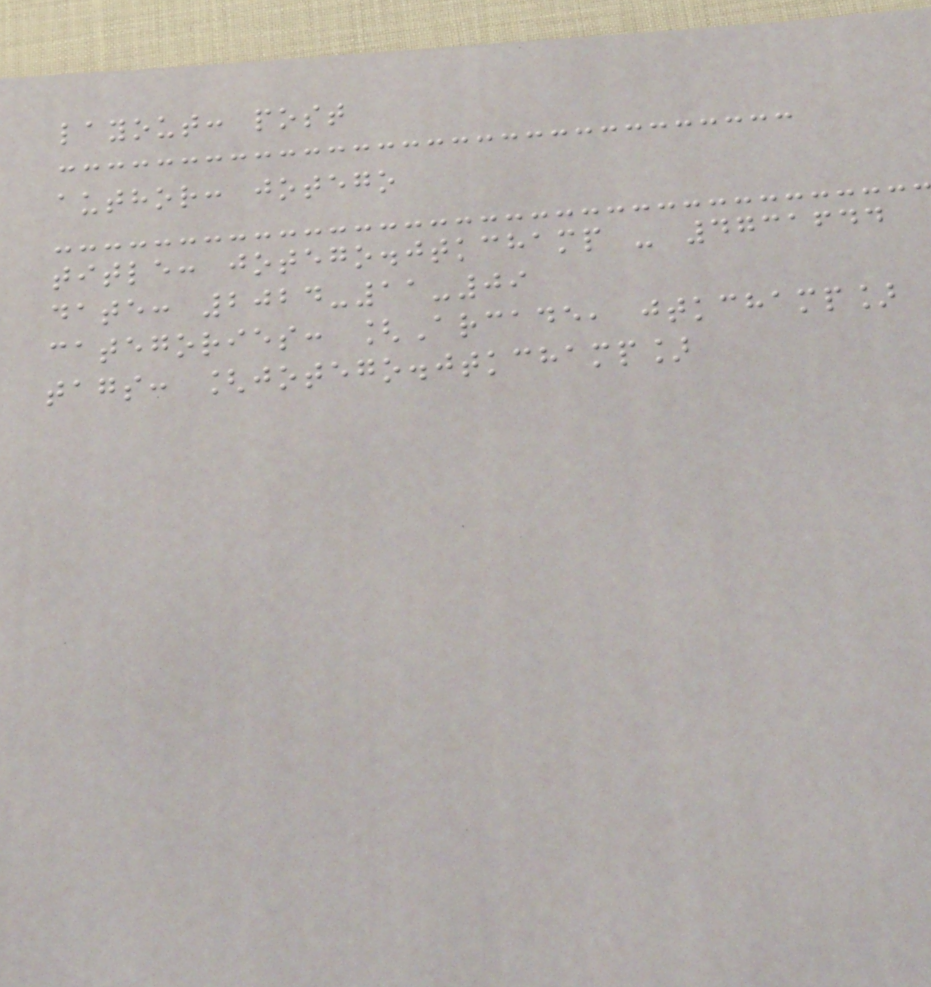layout: post
author: jotego
title: jotego.jtkchamp - 4731644
date: 2024-11-09
categories: [Arcade, jtkchamp]
tags: [jotego.jtkchamp]
